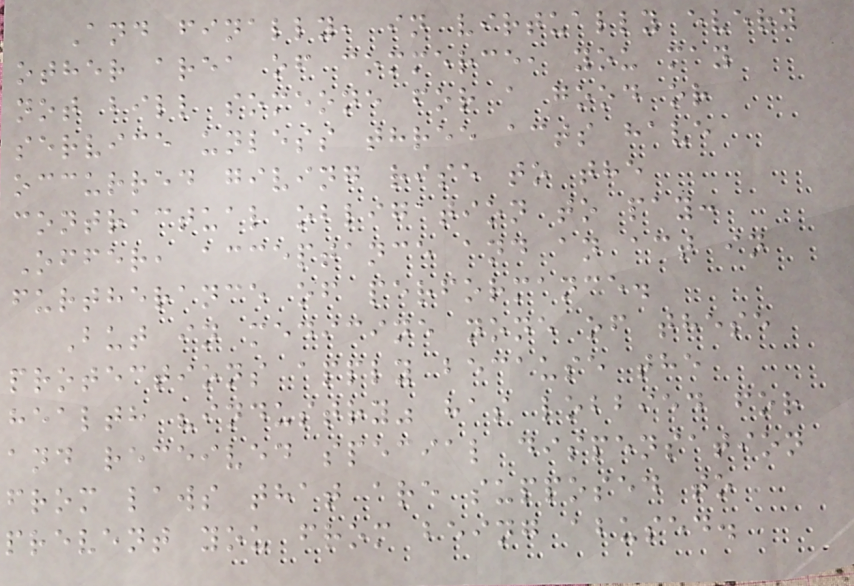And finally, in virtually every
other area of commerce, you may
not bill someone for a good or
service unless three acts have
occurred giving rise to the
contractual obligation to pay:
Offer, acceptance and an act in
furtherance of performance.
But in medicine none of these
protections apply because the
health "industry" has lobbied for
and received special dispensation
from laws that are supposed to
prevent you from being abused.
